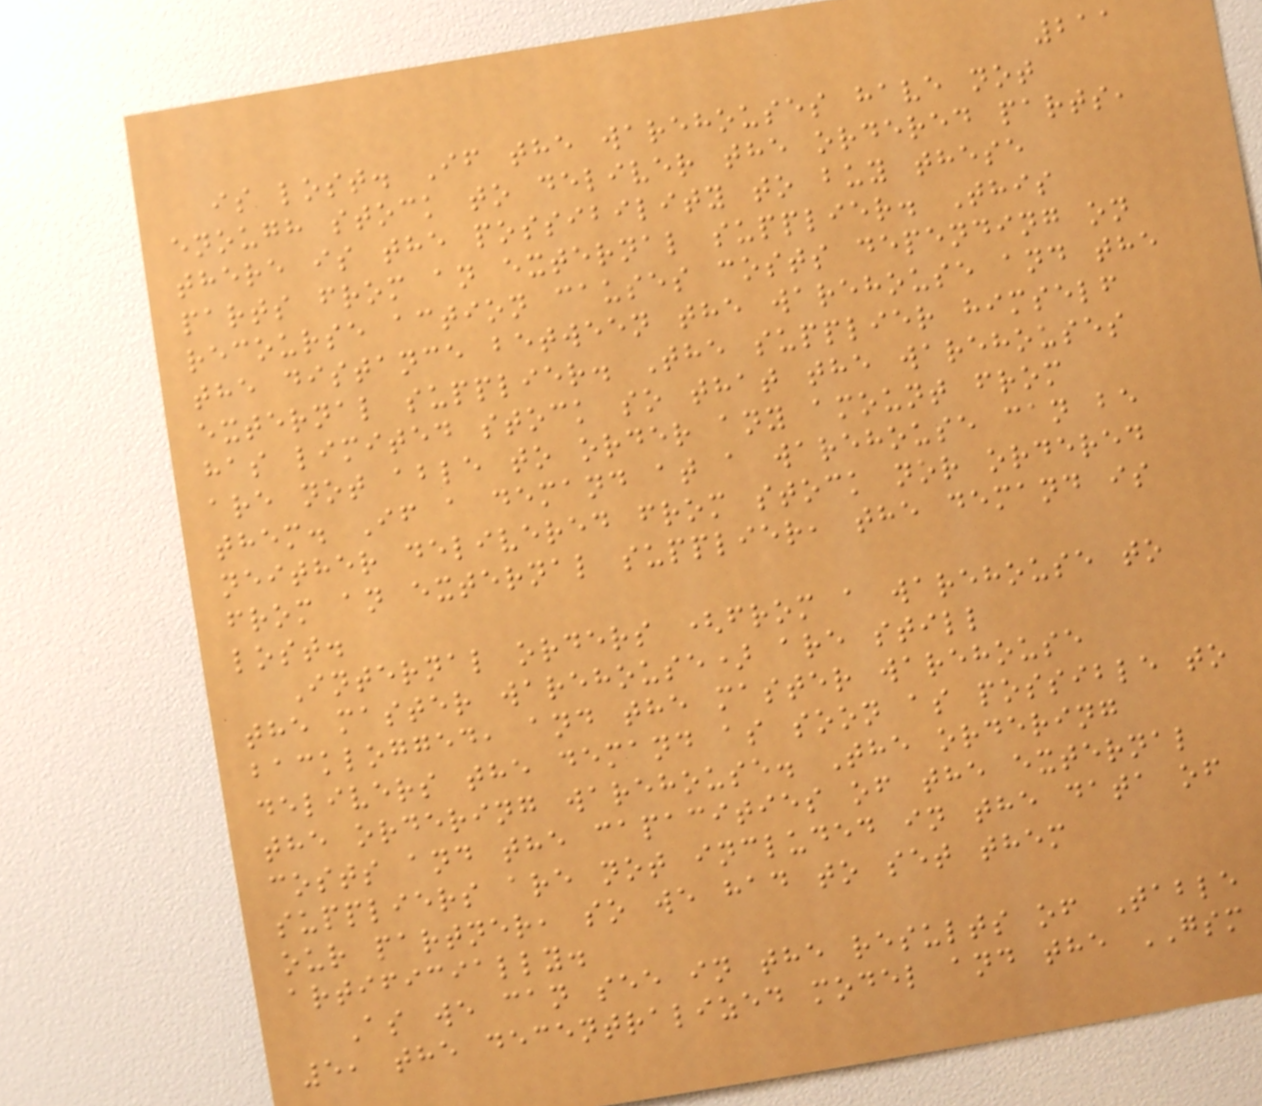211
is lost. If the warehouses have not
enough stock to deliver the ordered parts,
there is the possibility to buy these
parts from an external supplier. This
recourse action causes costs depending on
the distance between the warehouse and the
external supplier. The supplier himself
has limited stock so that the warehouses
are not able to order any amount from
them. If a demand at a warehouse can be
neither delivered from stock nor ordered
from an external supplier, the demand is
lost.
Internal orders (from a warehouse to
the master warehouse) are still
backlogged, and the master warehouse
delivers the demand as soon as possible to
the ordering warehouse. The ordering
costs and the capacities of the external
suppliers are not included in the data of
our partner, so we had to set them
artificially.
As we can see in the results of Table
5, the decentralized model and the GSM
